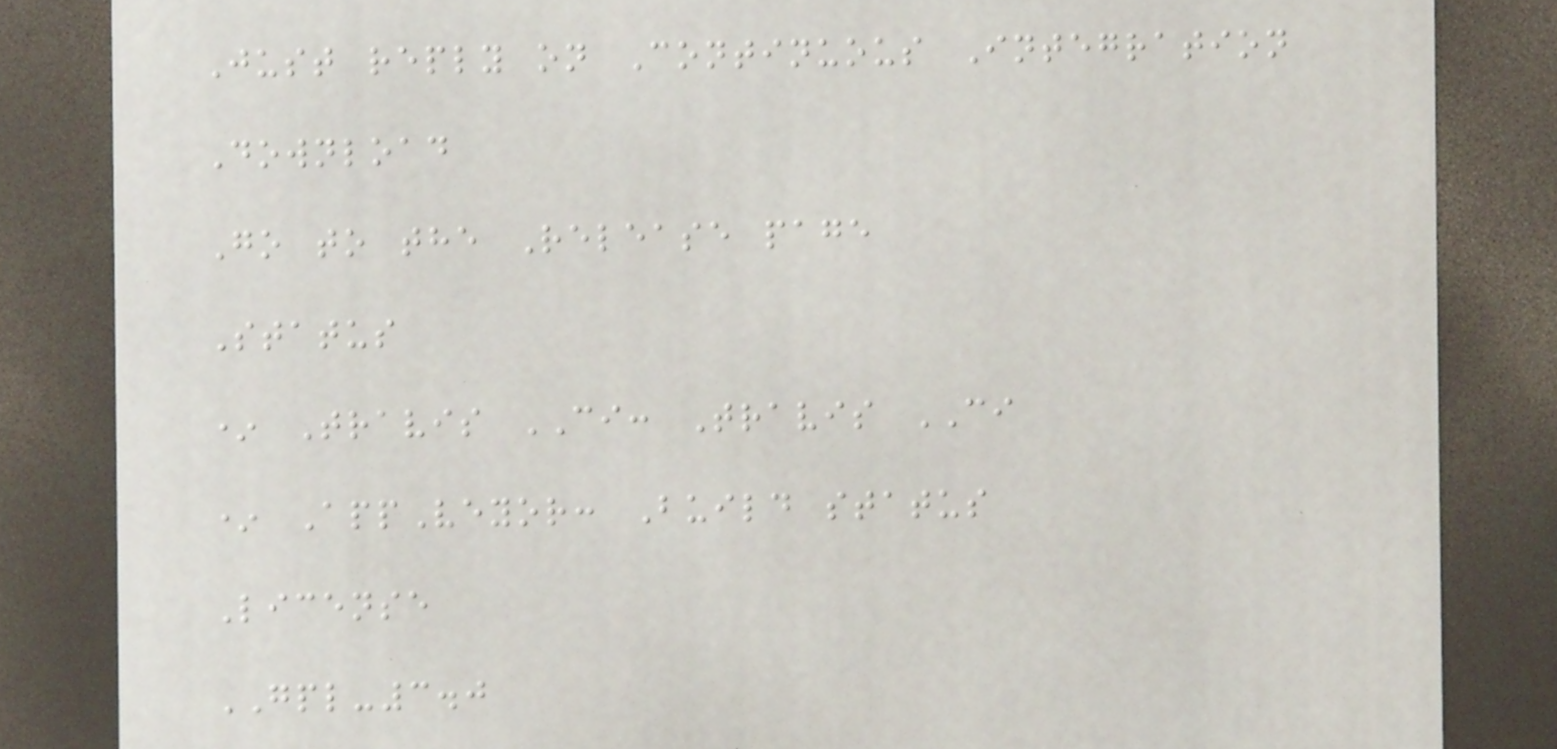Just reply on Continuous Integration
Download
Go to the Release page
Status
* Travis CI: Travis CI
* AppVeyor: Build status
License
GPL-3.0
